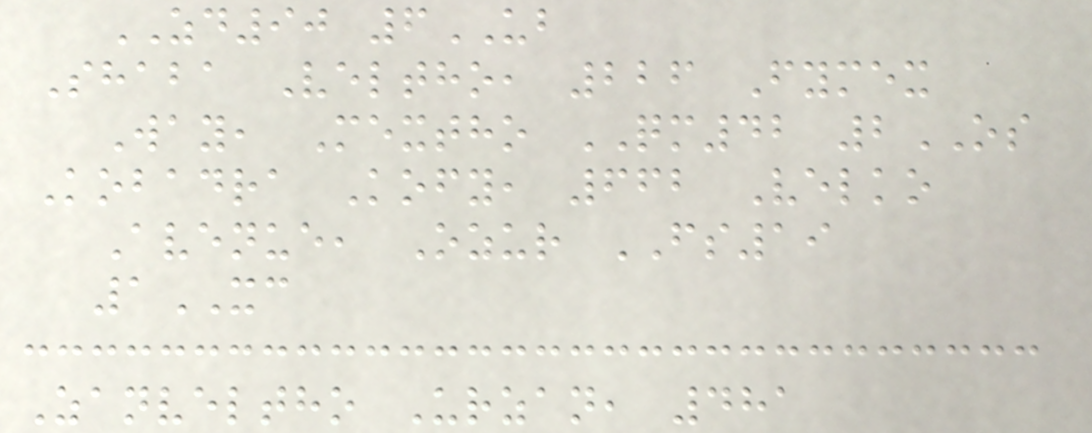ZD90 6UB
Shaba Veltho, 226 Fymex
Way, Mextho QM42 2OS
Kobadra Kofy, 662 Velko
Avenue, Ozur FS19
1XC
Zanveltho Urzan, 481
